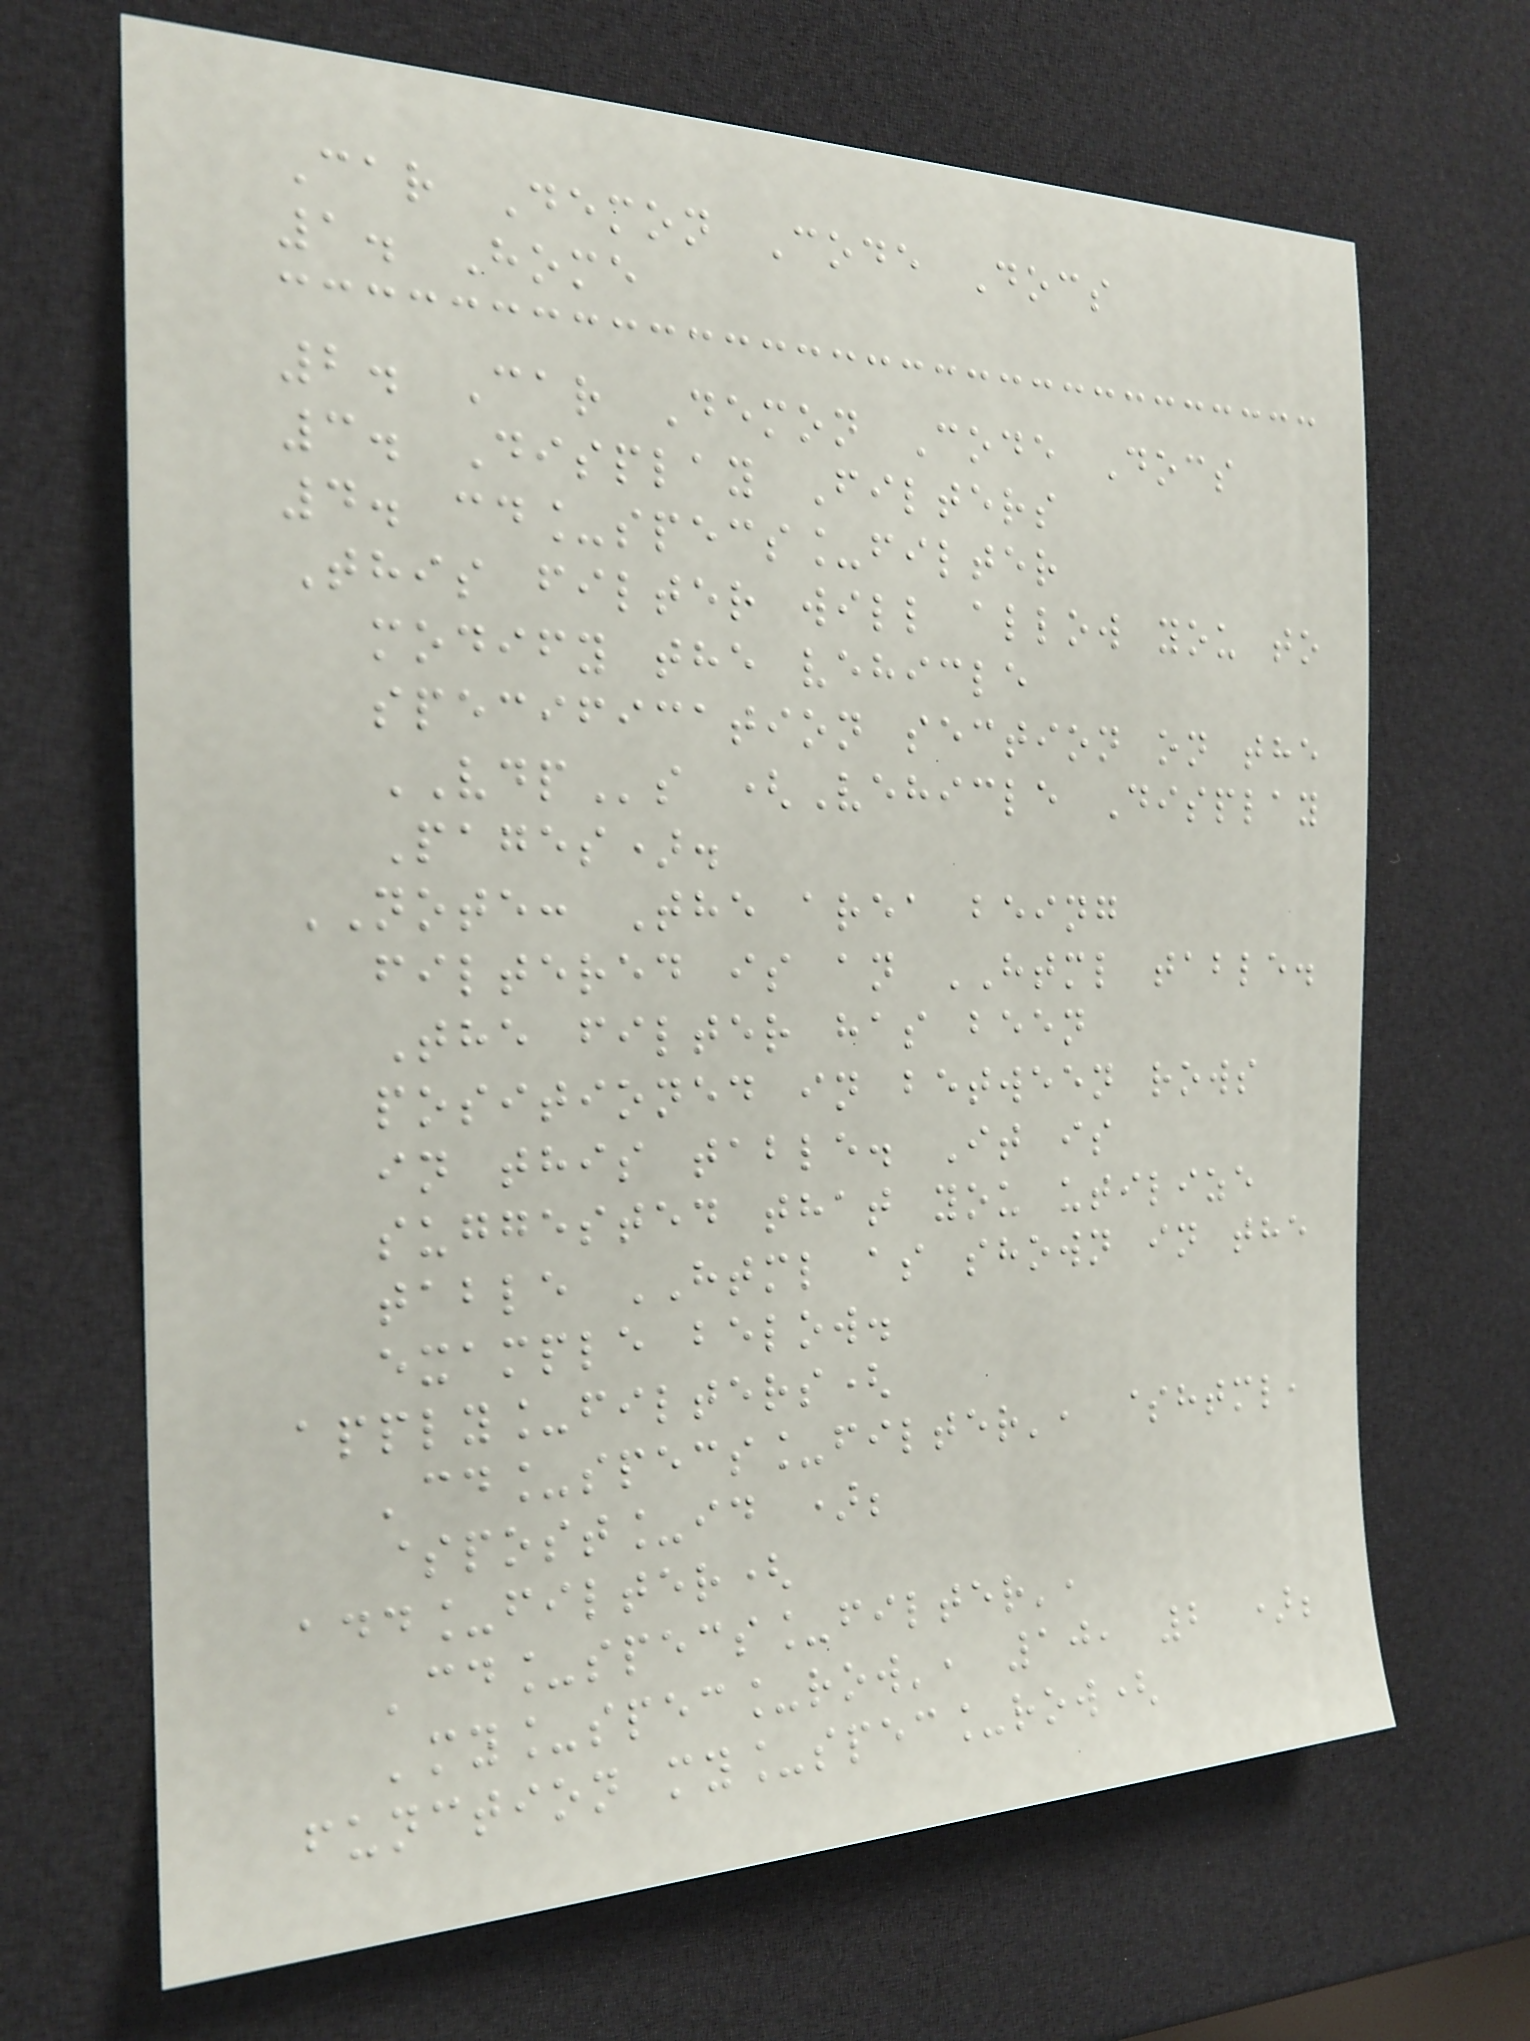Car Demon Code Docs
1. Home
2. Car Demon Code Docs
3. Display Filters
4. cd_specs_filter
This filter will allow you to
modify the vehicle
specification section on the
VDPs (Vehicle Display
Pages).
NOTE: The area being
filtered is an HTML table.
The filter has been
positioned in between rows
in this table. It is
suggested that you utilize
table HTML as shown in the
example below.
apply_filters(
'cd_specs_filter', $html,
$post_id );
add_filter(
'cd_specs_filter',
'my_spec_row', 10, 2 );
function my_spec_row(
